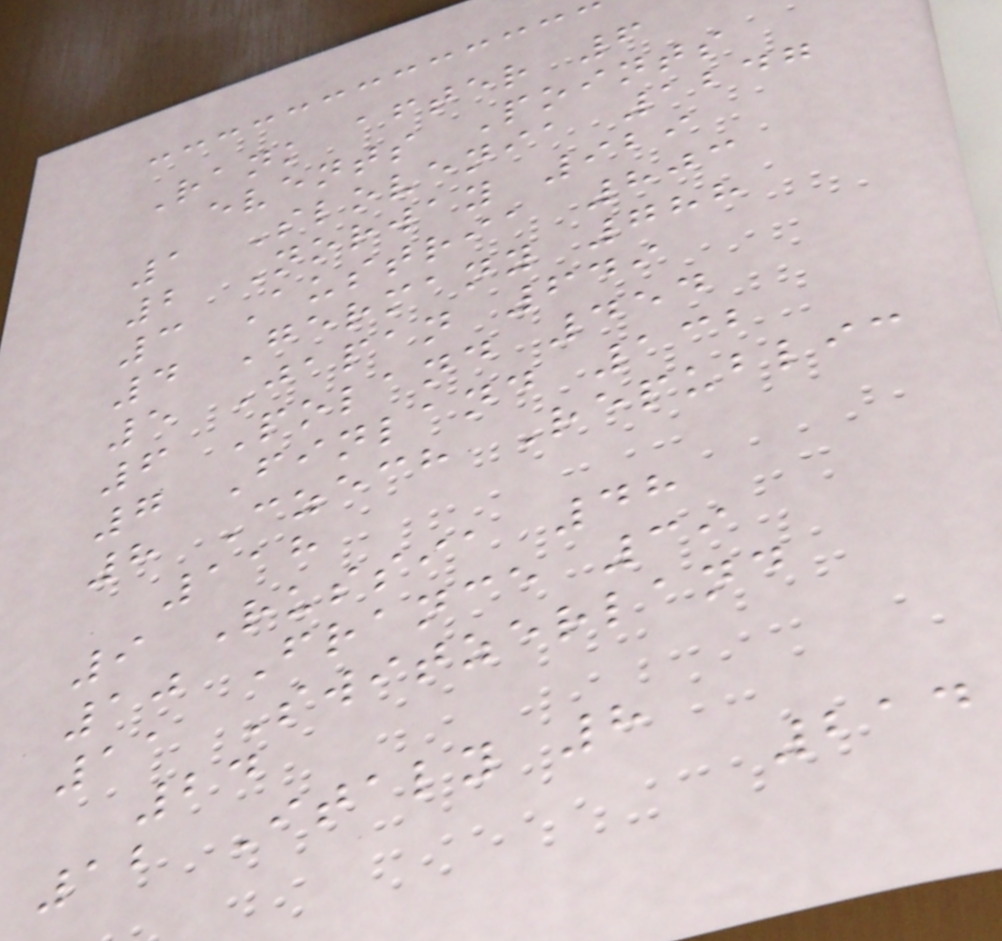Rank after 6
events Points
1 Slovenia 1247
2 Norway 929
3 Austria 803
4 Germany 788
5 Japan 649
6 Poland 454
7 Finland 132
8 Czech Republic
118
9 Russia 48
10 France 39
11 Switzerland
24
12 Italy 8
214
